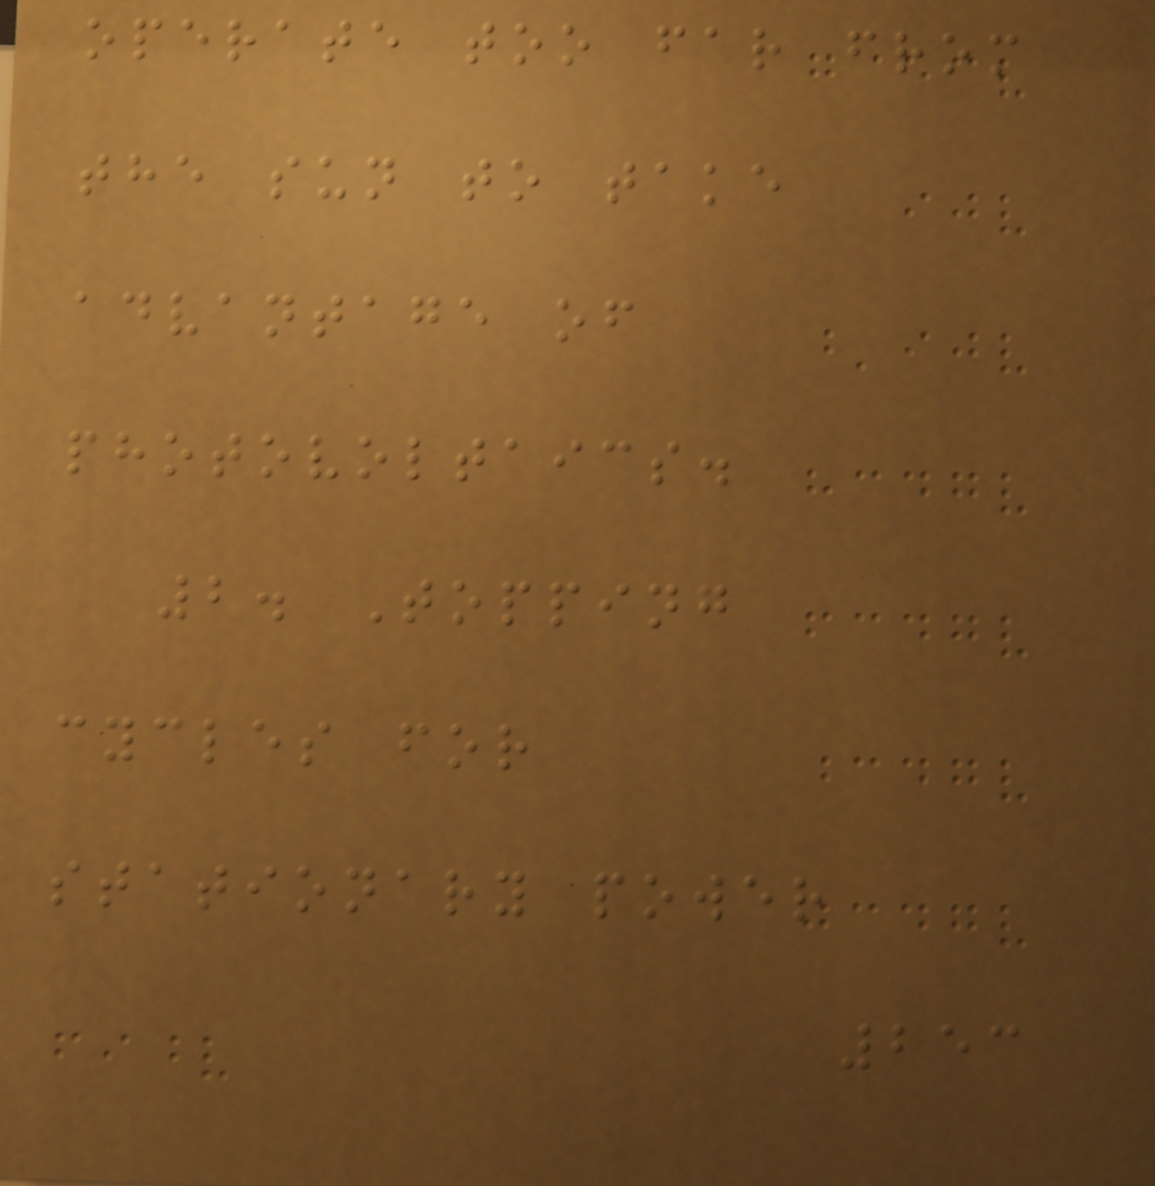operate too far from
the sun to take
advantage of
photovoltaics.
2. Topping
cycles for
stationary power
253
